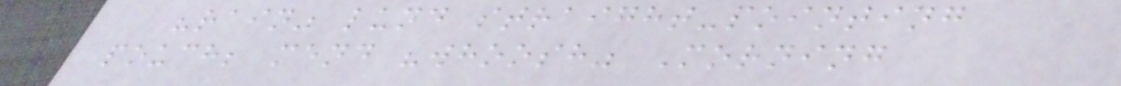"rain" lund straight-pointing
pouch; mend "whoosh" Morning
